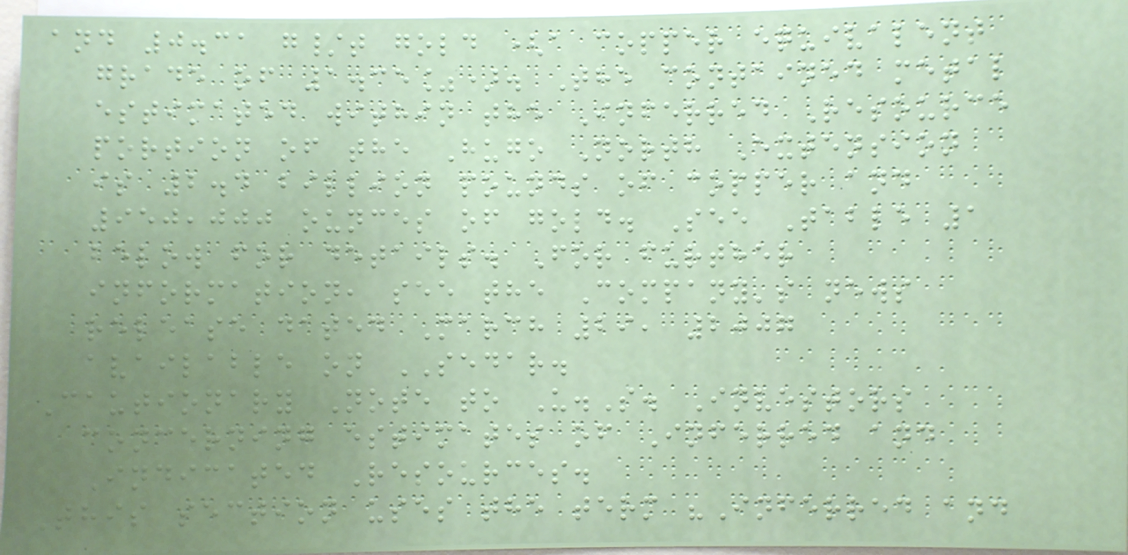and 0.31 g/t gold (a copper equivalent
grade of 1.35%). The contained metal
estimated within the Inferred Resource
portion of the Hugo North Extension
is 2.4 billion pounds of copper and
950,000 ounces of gold. See Table 1
below for details. For further
information, see the Company's news
release dated March 29, 2007
available on SEDAR.
Cautionary Note to U.S. Investors
concerning estimates of Inferred and
Indicated Resources.
This section uses the term "Inferred and
